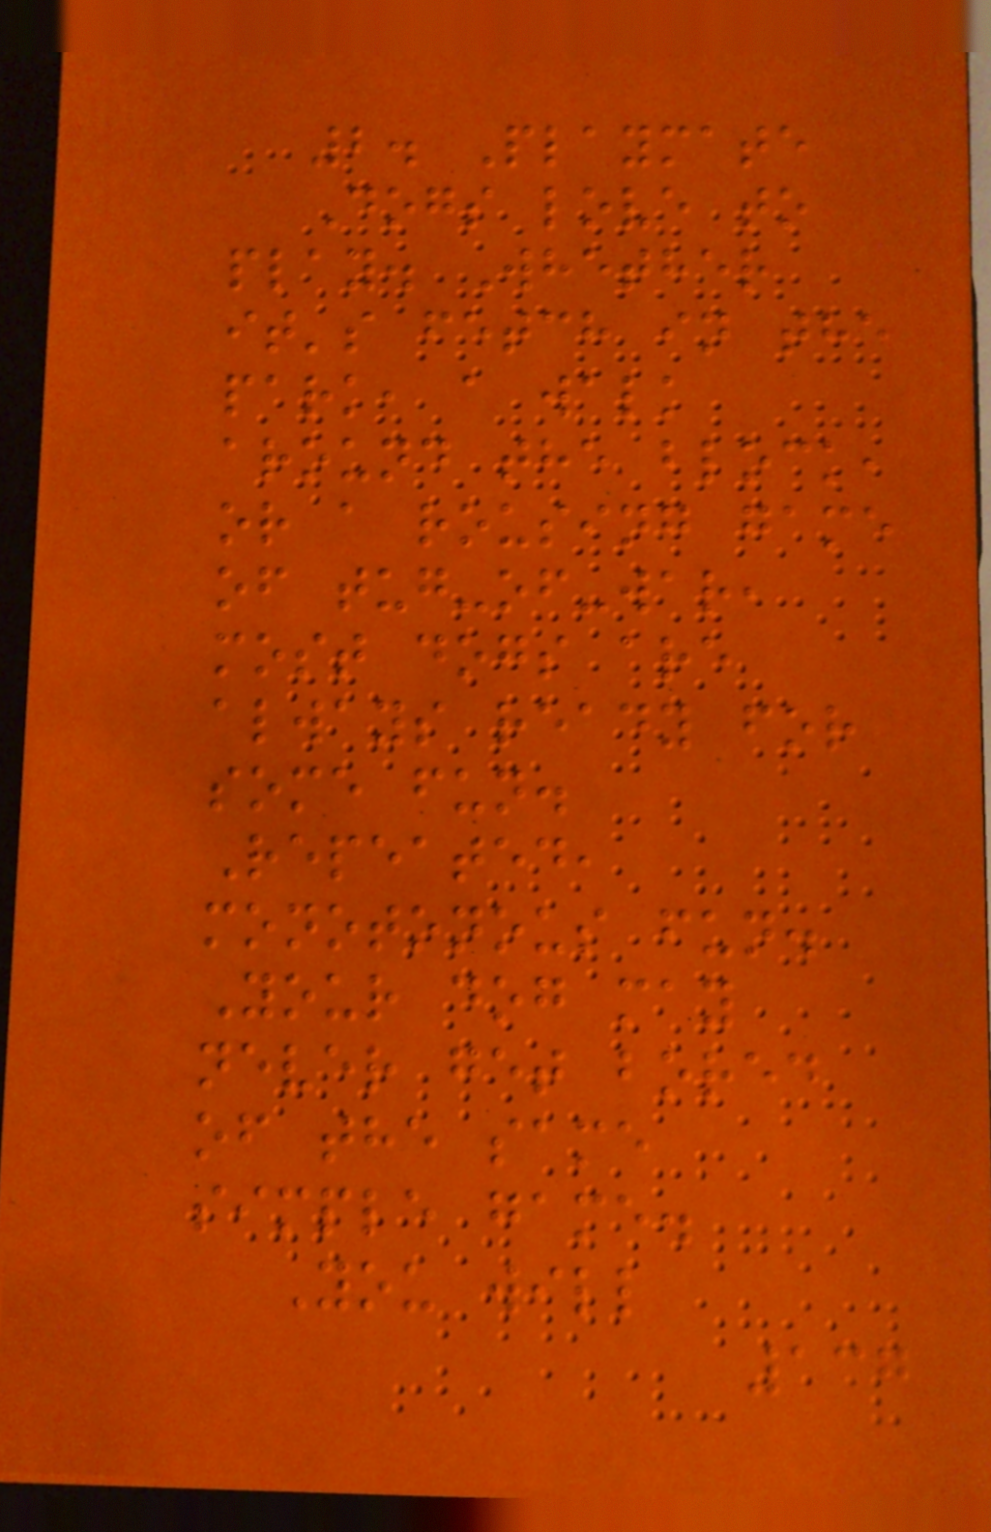2. Playmate
Dogs love to
play. Whether
it's fetch in the
park, a walk
around the block,
or a rousing game
of tug-of-war,
most dogs are
always ready for
some fun.
Repeated,
monotonous fun.
Your dog may
never get bored
of the same
simple game.
You will
137
